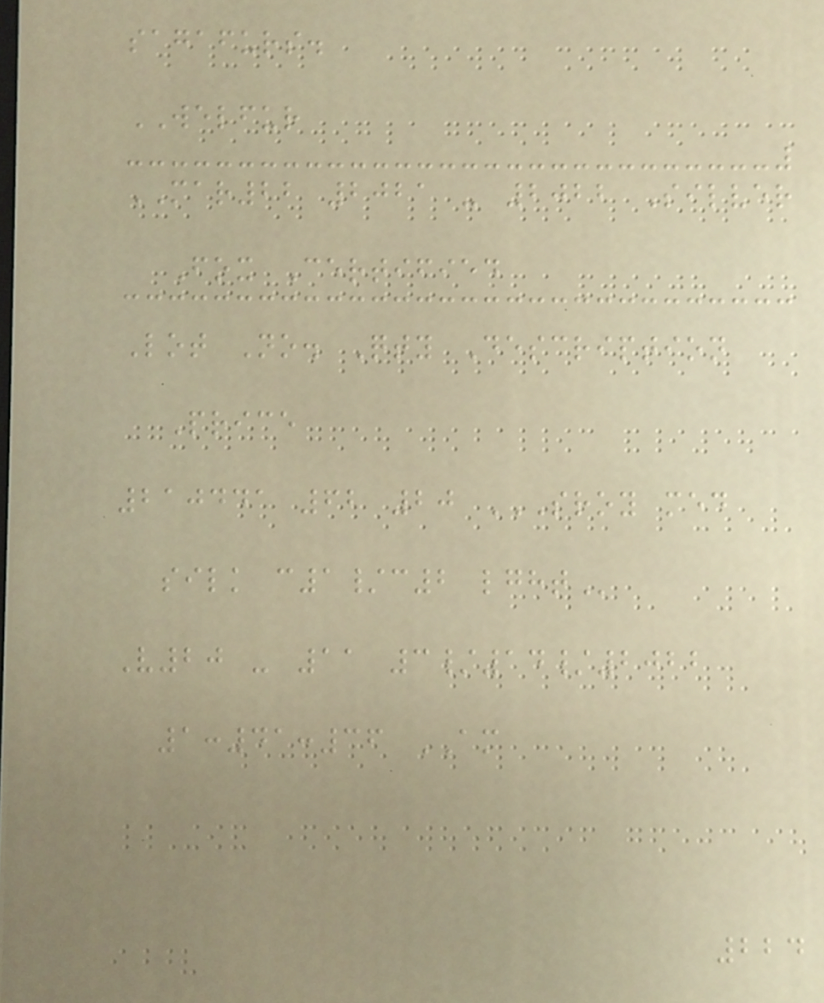sagafurs.
WELFUR
MAR22 2021 - 2022 Silver
Fox Certified
Lot No. Qty Description
Price
210441 62 20 SROY MED
SILK C1/C2 LGHT
V20 - 11 3/14/2022
1:41:36 AM
224
